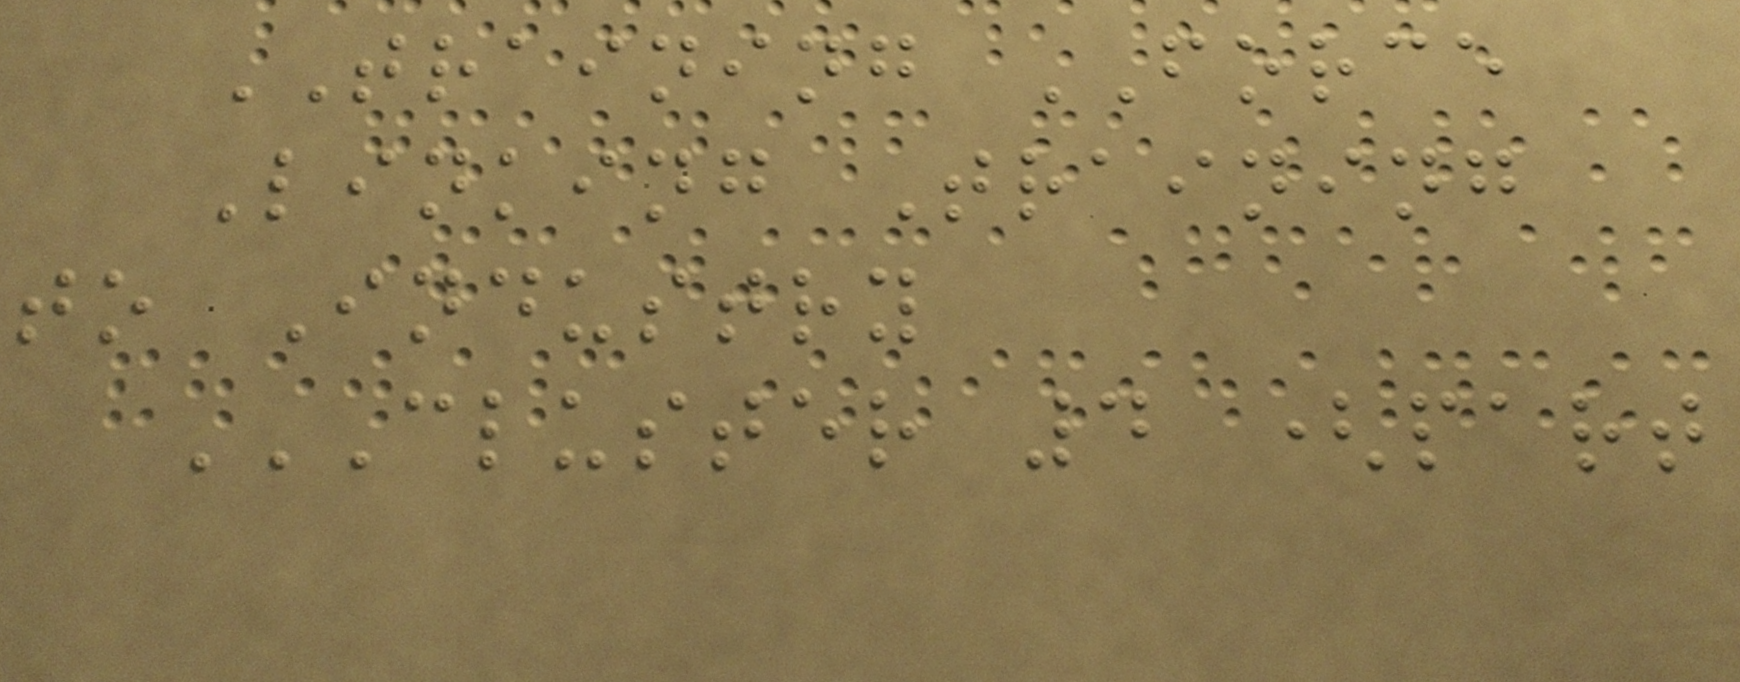TRAINING FORCE
Linking Training
to Industry
CLUSTER 4 (PART
